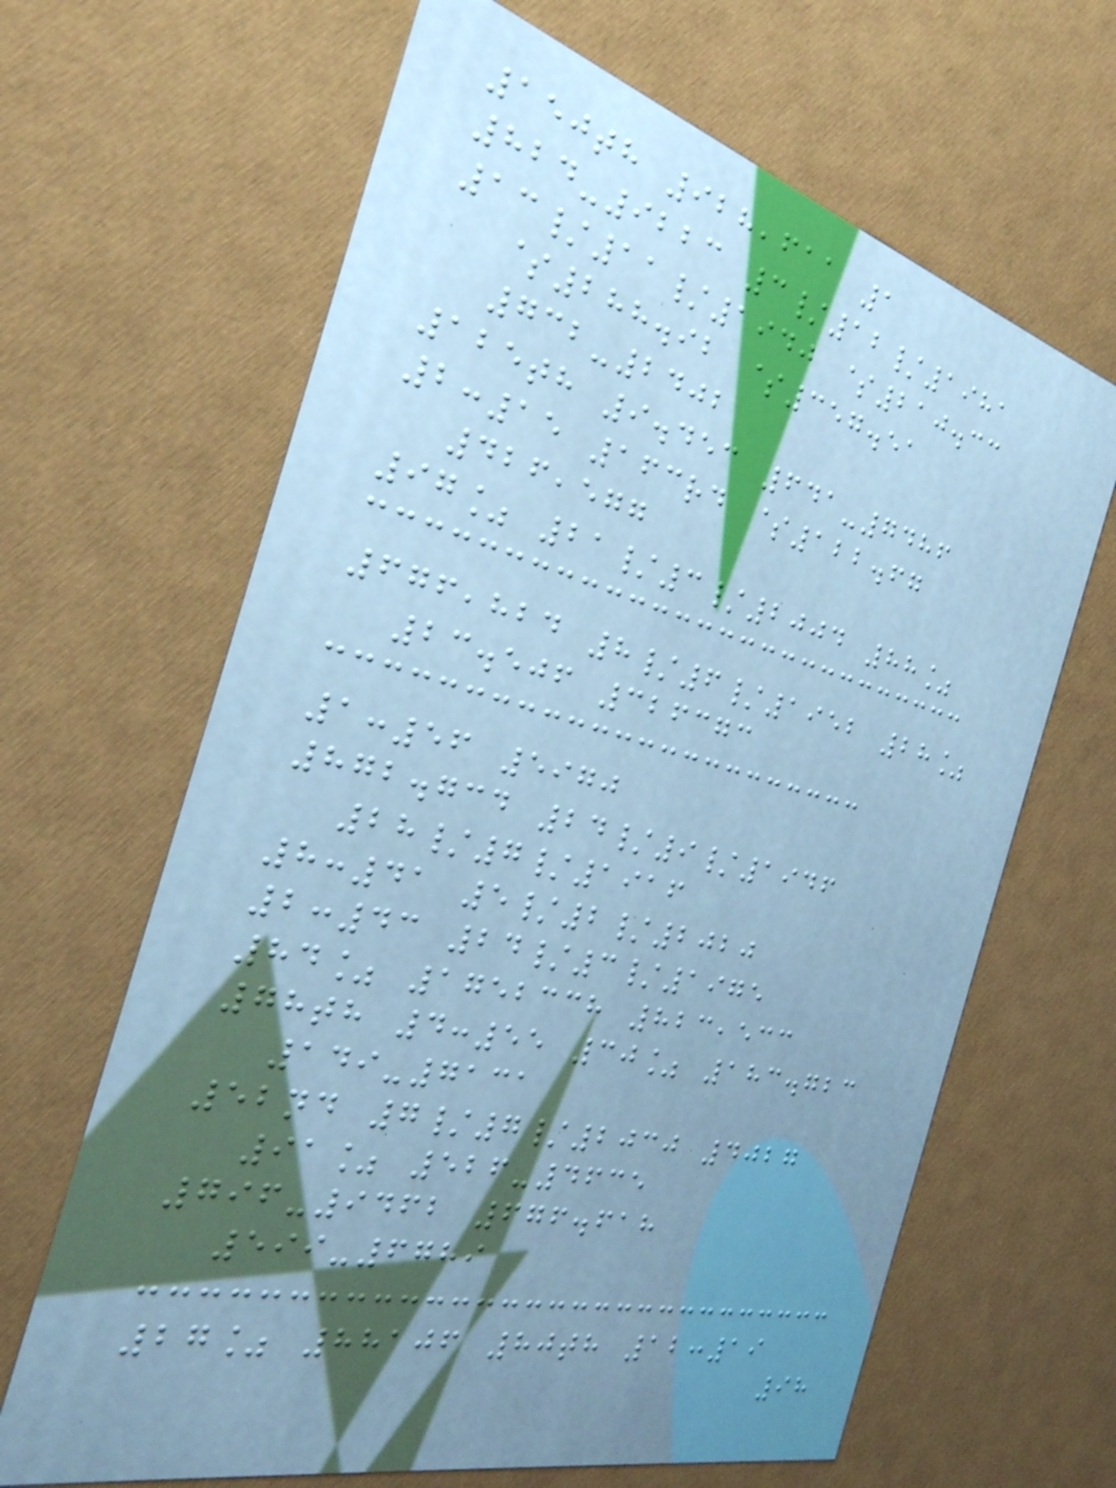150th 928,611 1
824-9223 3/12/1981
13/11/1940 $210.33
$288.92 $357.51
732-2402
125th 9.453 641-7486
2:15 163rd $122.67
426,577
97% 21/3/2004 88%
676,824 8/6/1952 28%
23.506 326373
1:56 5970
872.734 24/9/1946
28/7/1916
8:41 5/2/2020
2:43 24/3/1975
84% 1752338 823,533
78th 4:55 30% 183.723
149-7131
52nd 7/7/2030 4027
91% 526-4635
796-9462 676.618
599-6789
27% 88106 80th 12:19
98
